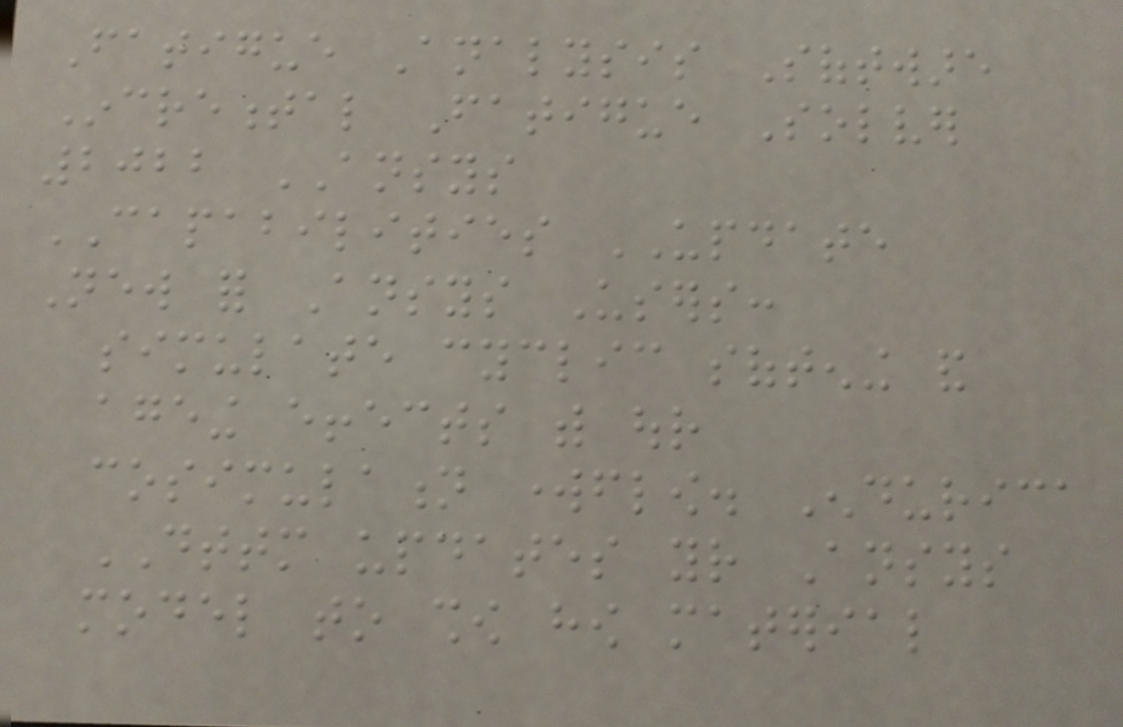Fatigue Analysis Software
Incremental Fatigue Solver
2022 ANSYS
CAPABILITIES UPDATE
New for Ansys Users:
simulate cyclic softening and
ageing effects with our
cosimulation workflow. Endurica
DTTM updates your Ansys
model to show how material
